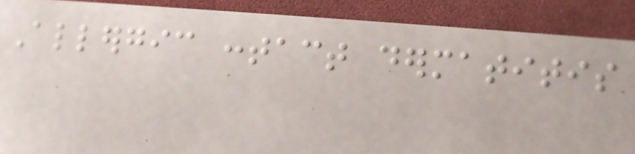Allergic contact dermatitis
